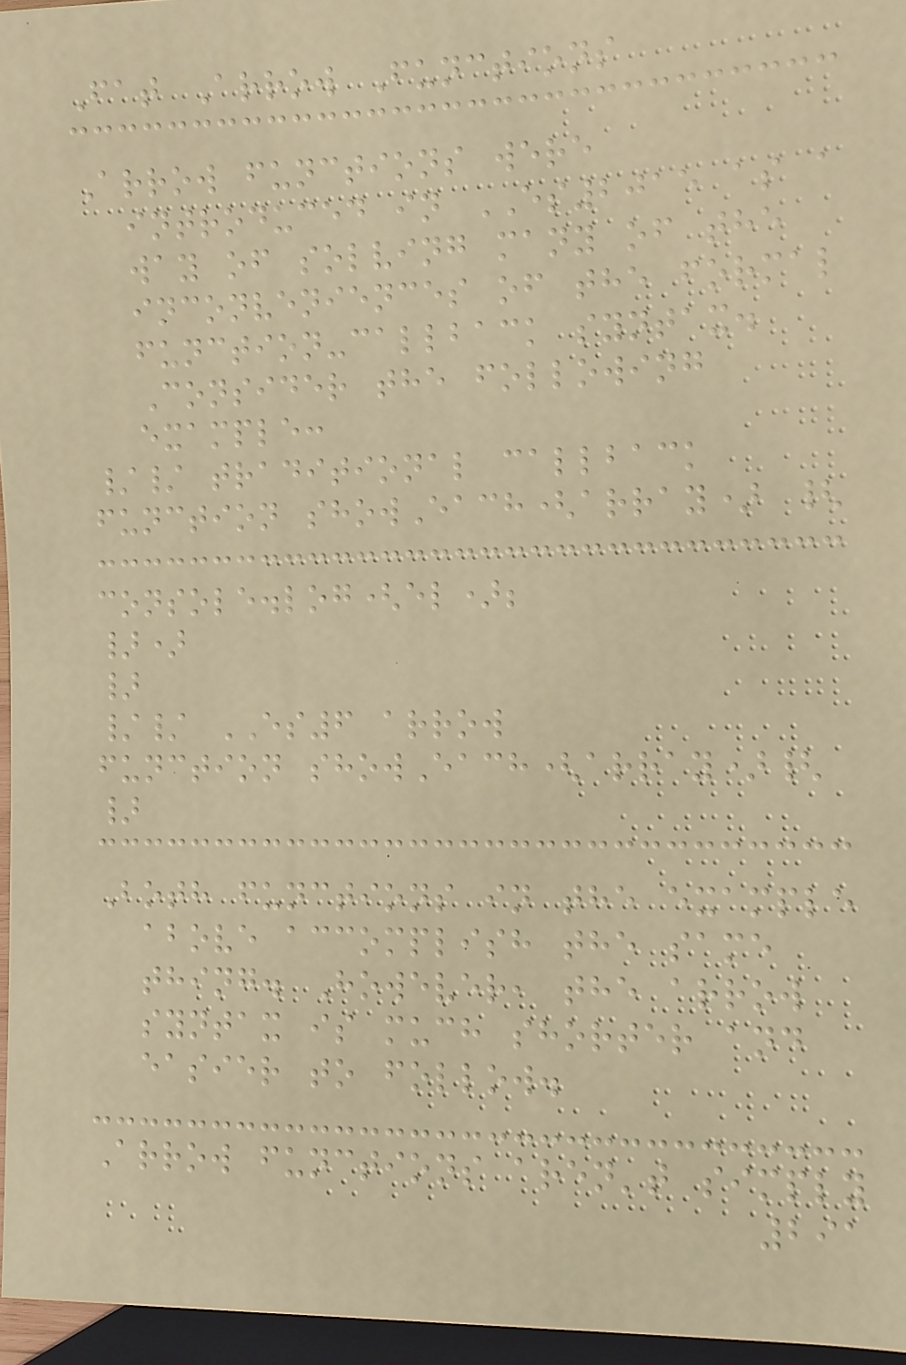Fat Arrow Functions
Arrow functions were
introduced in ES2015 as a
way of solving many of the
inconveniences of the formal
function-callback syntax.
Consider the following
example:
// traditional callback
function showEach(array) {
console.log(el);
})
}
// ES6 arrow
function showEach(array){
}
Both functions in the example
above accomplish the same
thing. However, the arrow
syntax is much shorter and
easier to follow.
Arrow functions aren't simply
291
